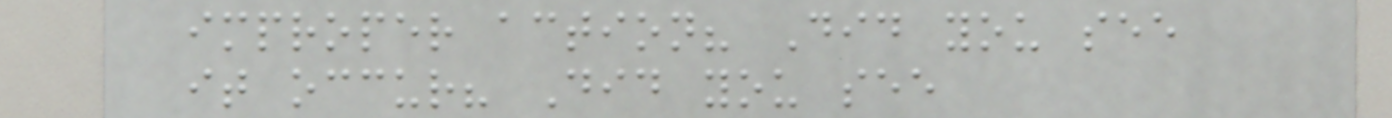improper action? Did you see
it occur? Did you see
